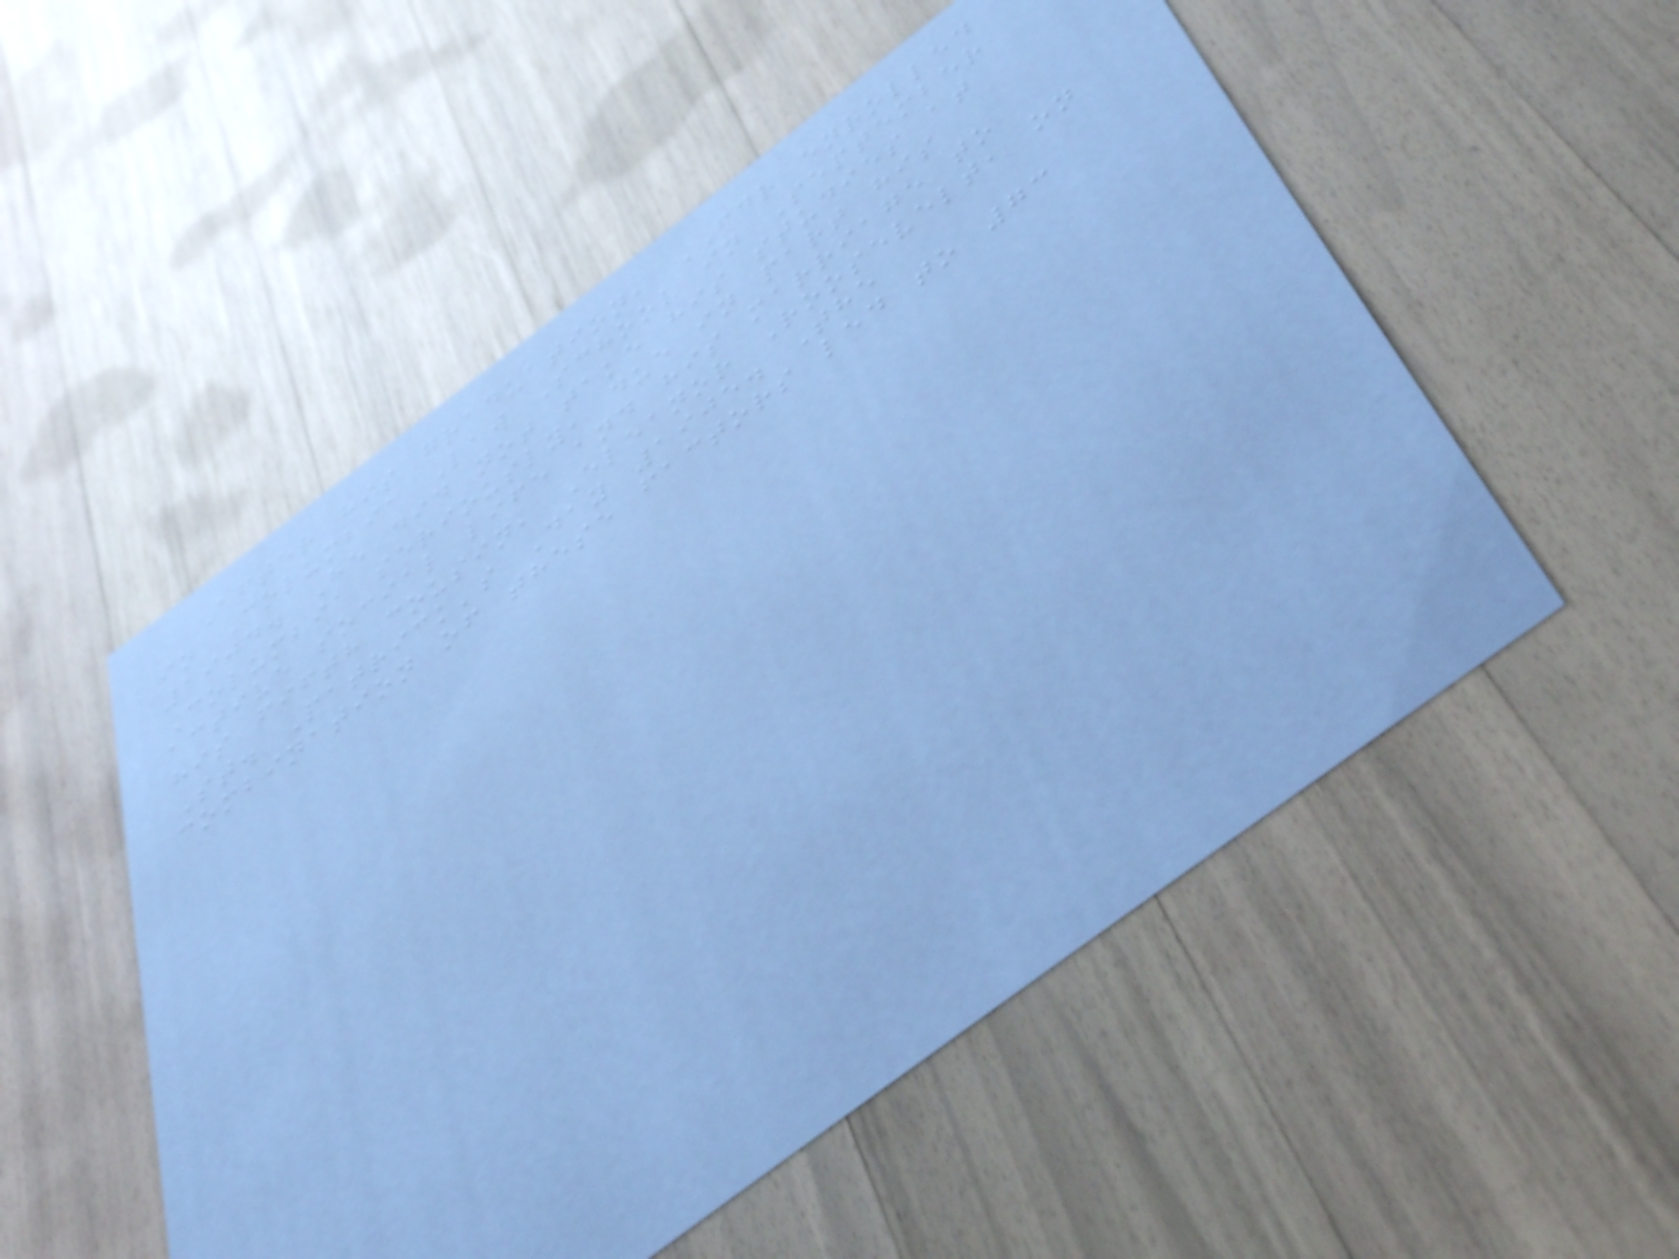After his graduation, FDR enrolled
in Columbia Law School in September
1904. He did not take his studies at
Columbia seriously, due in part his
active social life and his marriage to
his fifth cousin, Eleanor Roosevelt, on
St. Patrick's Day 1905. The
combination of these factors led to 73
